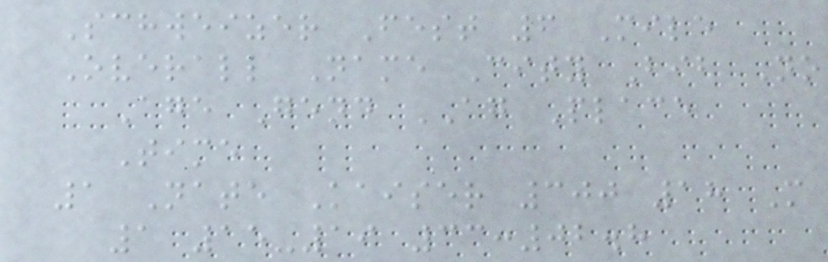Schweizer Fest 6 Mile
Overall Name City Bib No
Age Gend AG Place
Time
1 Nate Kaiser 300 18 M
1 15-19 33:02.8
